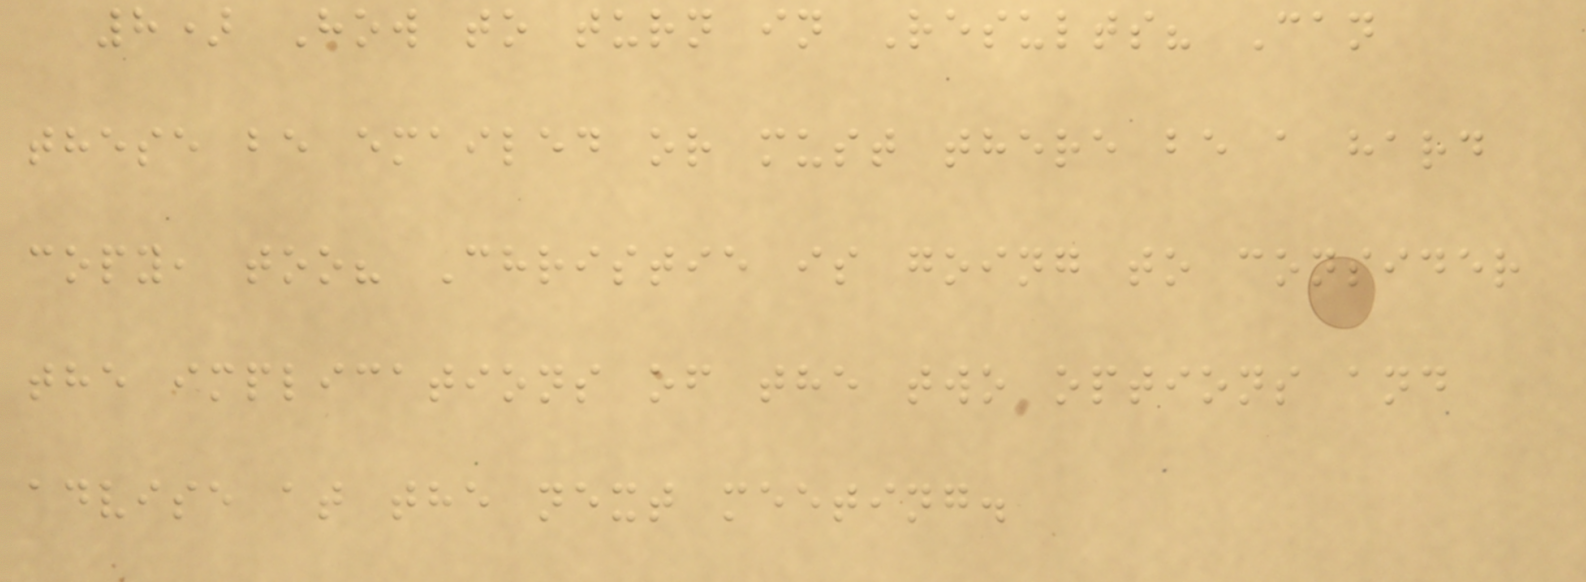8) How to turn in Results? Can
these be emailed or must there be a hard
copy, too? Christie is going to consider
the implications of the two options and
advise at the next meeting.
